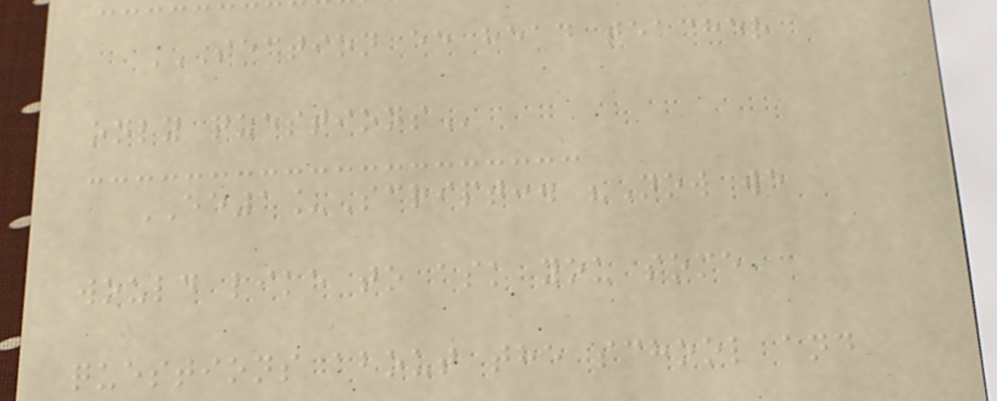SECTION EE HEAD TEACHER
ONLY QUESTIONS
EE1_Script:. "Now we
would like to ask you some
questions about the school and
